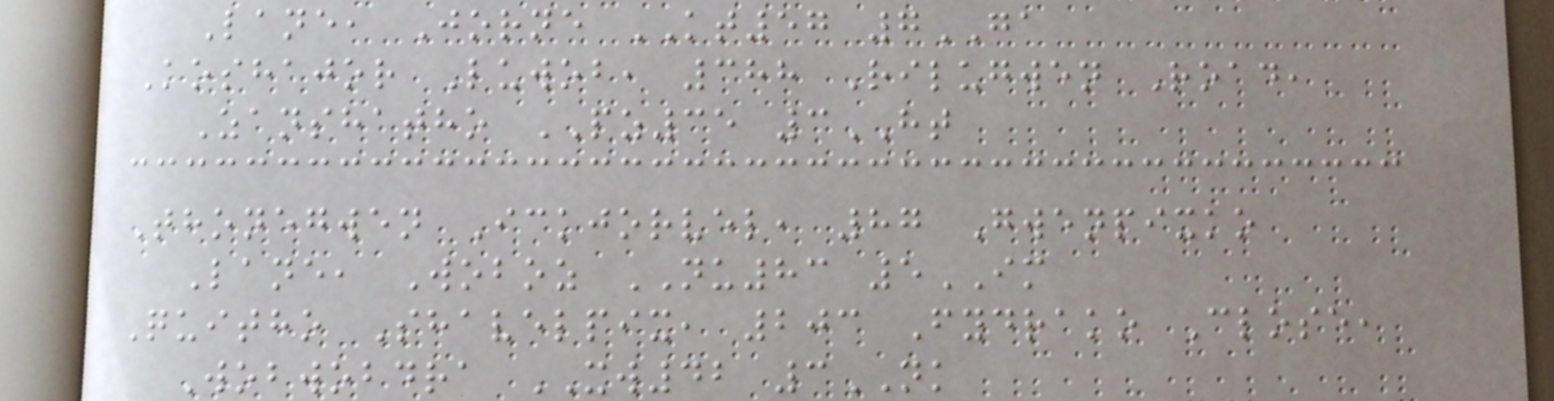Lane, Jorne KT57 7GA
Koshajor Luwob, 388 Rilugwen Road,
Zanshatho PZ35 3HT
Thonegwen Ickjorvel, 87 Gwenpixko
Lane, Woboz NU83 5IM
Quitho Shavelpix, 203 Fydrako Close,
Wobwobdra XW42 3NK
